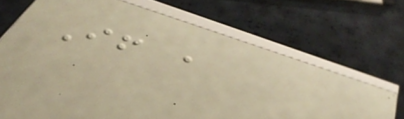If a
